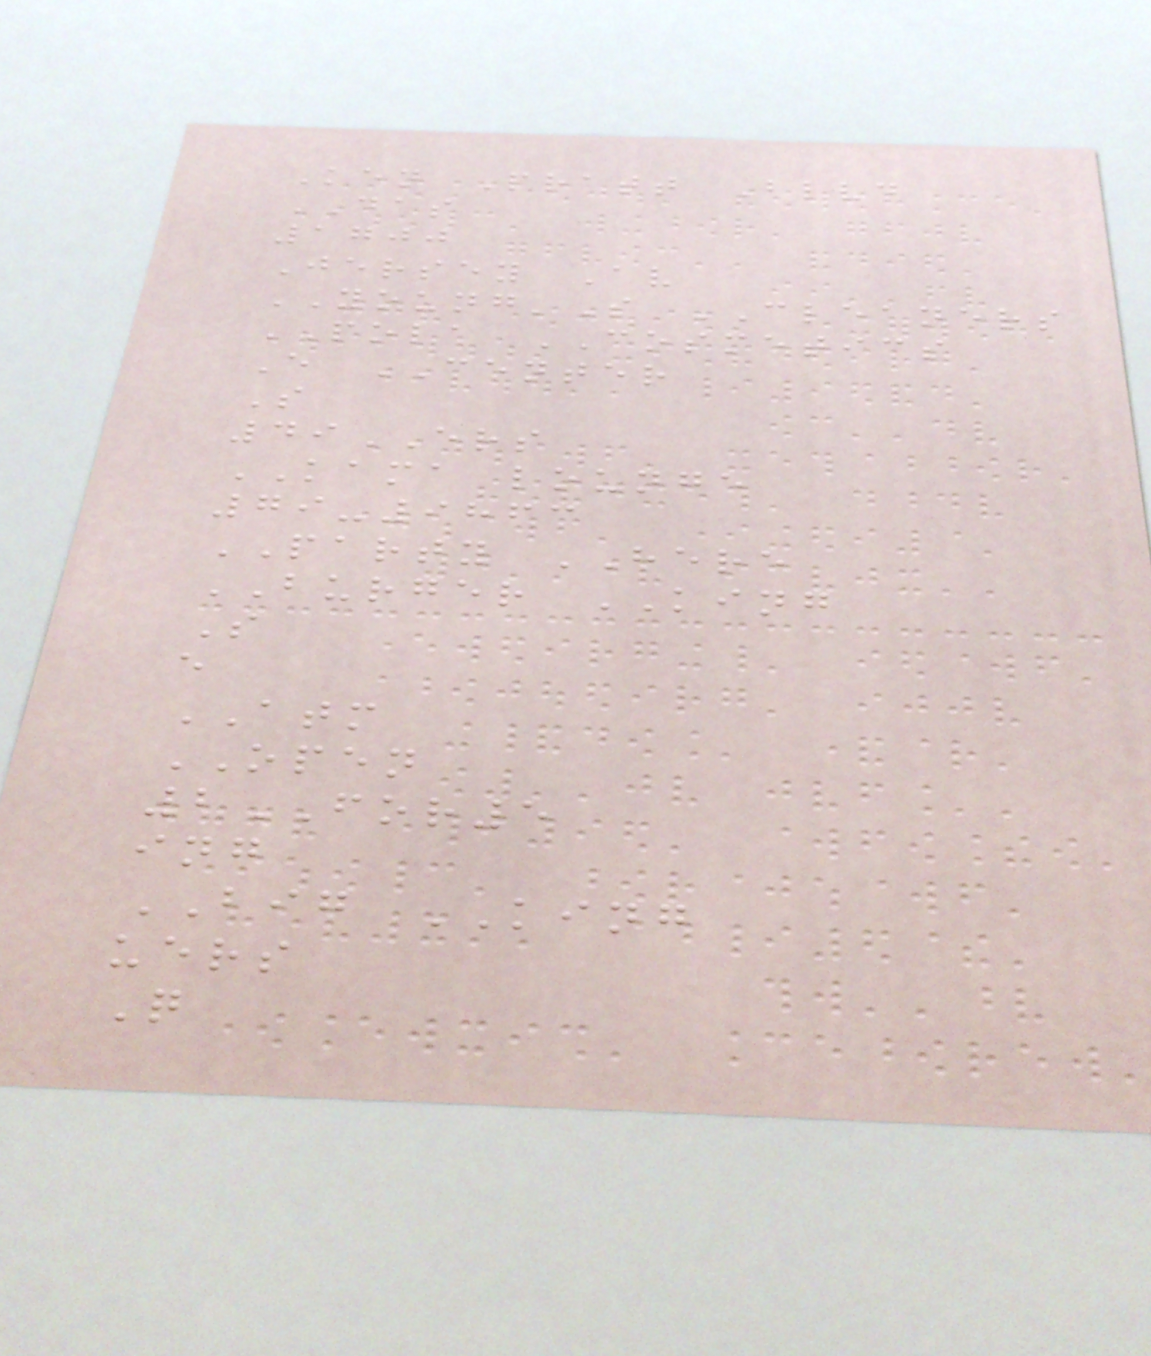Ken Pratt Blvd
DAS
1700
Jersey Av
YOUNG'S CLEANERS
POLA COSMETICS
E CENTER
S
49ERS
KAMA lounge
79-9863
PARTY HERE
BURGER KING
S
e
ATM
OPEN
2FOR5
ing
BIG KING
uers
Q
